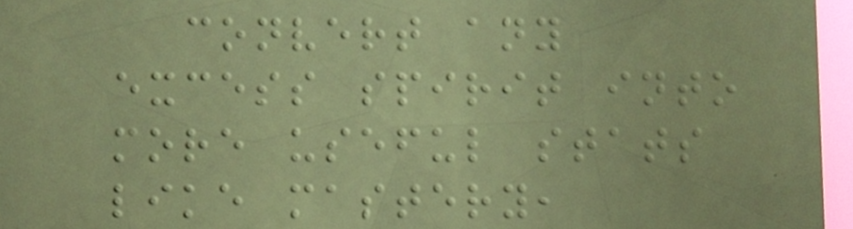convert any
excess spirit into
more useful stats
like mastery,
